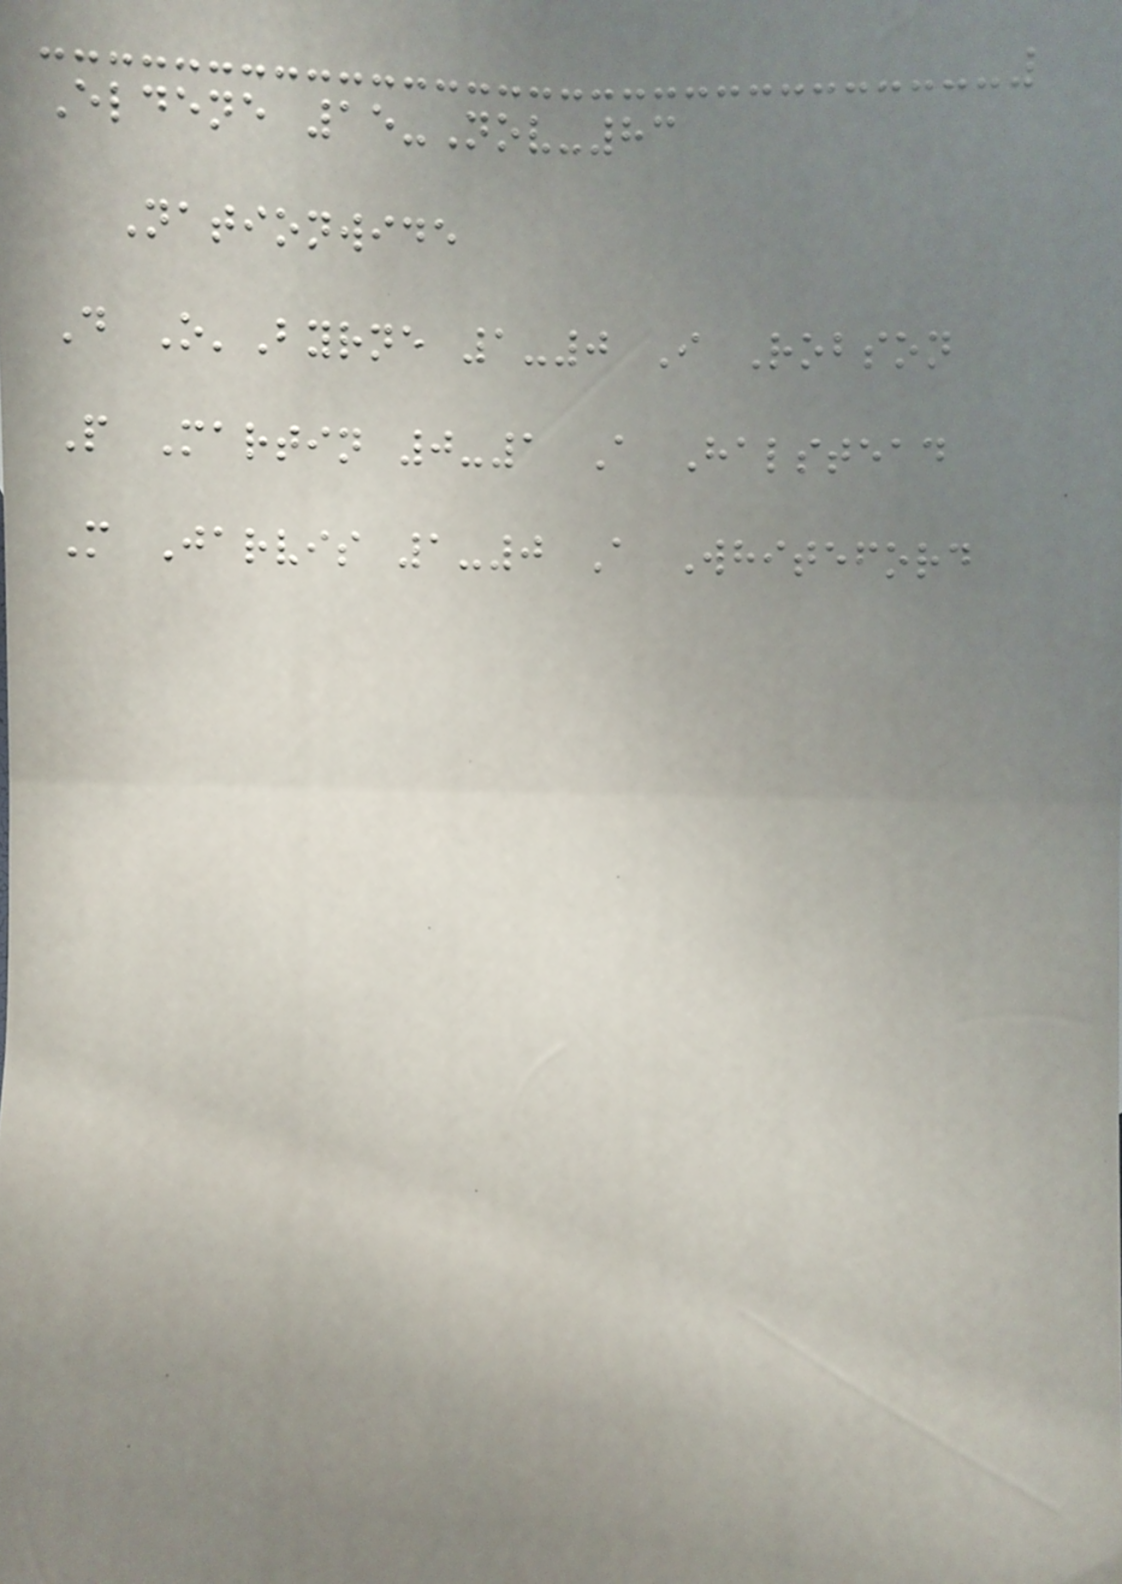Eldene 15-Nov-83
Nationwide
D O'Byrne 1-0 I Robson
P Martin 0-1 A Halstead
M Jarvis 1-0 A Whiteford
